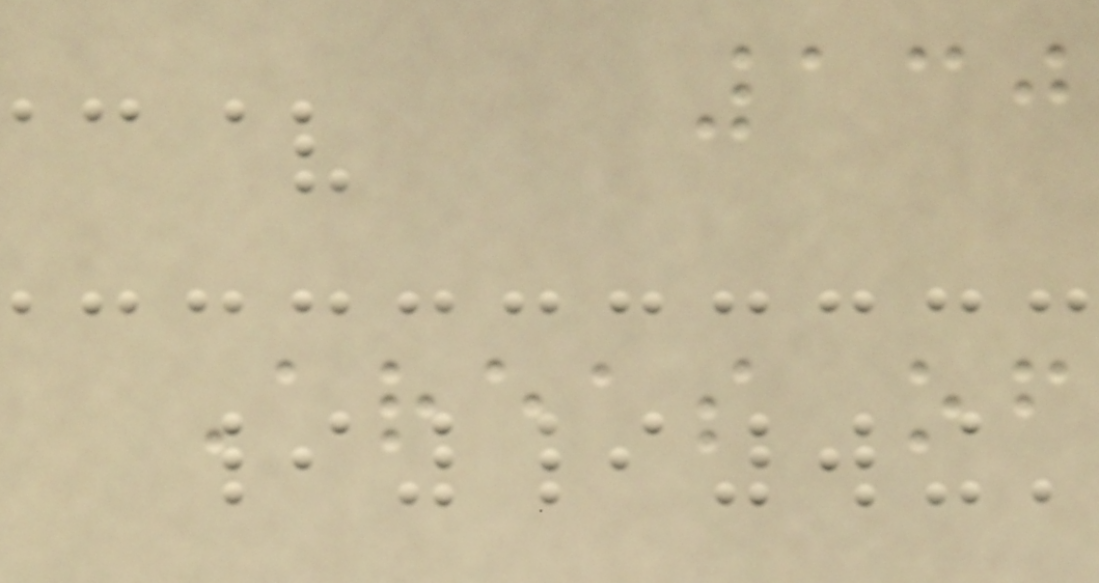130
Areas of
